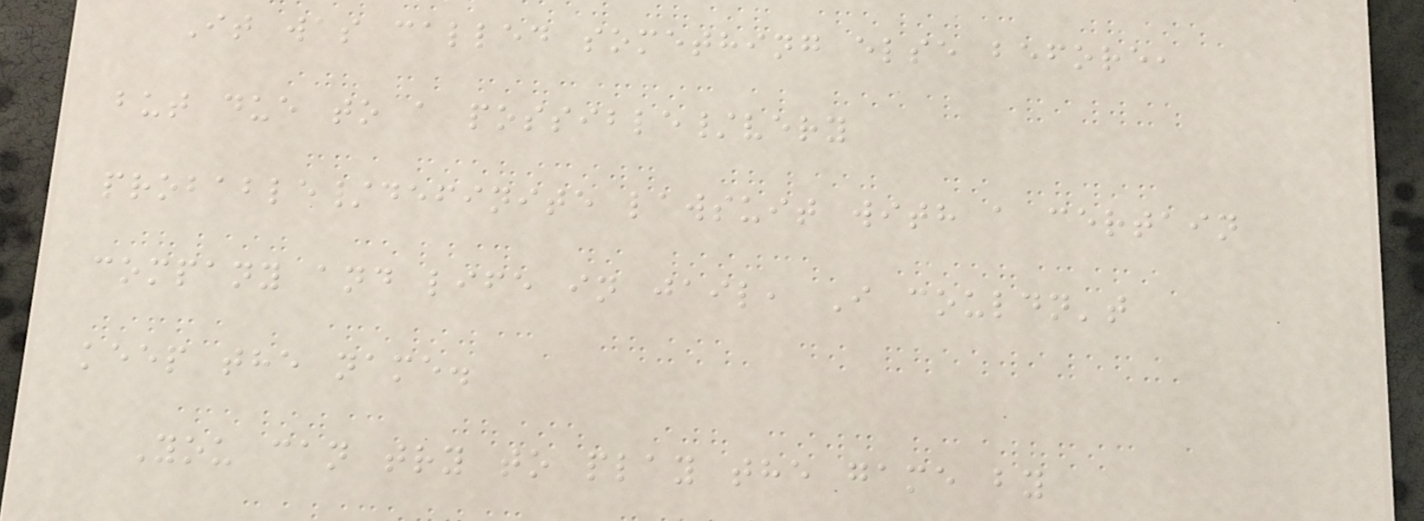It was called something else before,
but due to a possible/very
probable/definite lawsuit with a certain
company and life in jail, I couldn't
keep the name.
You can try to play the game by
